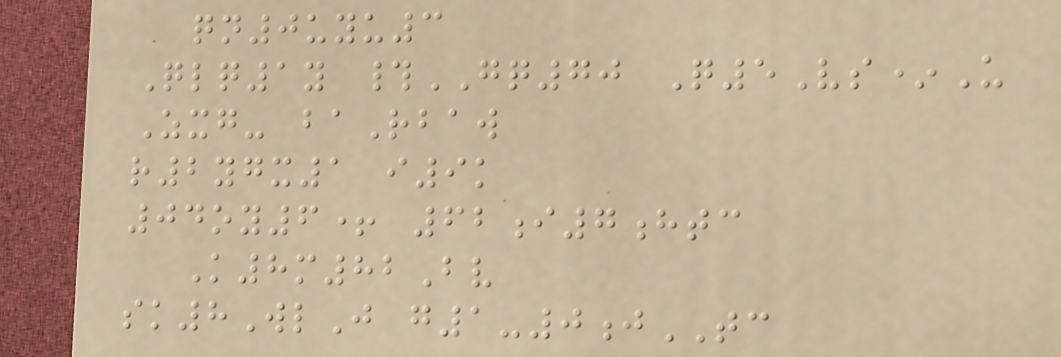qn0uyu3
Qlq1y #GQ70 Q5Vs*U
Zxg- baRbaw
r2ygx1 i9k
04oy6+ 62i7htc
K8m82Bv
sk8WlJ g1-0jTC
